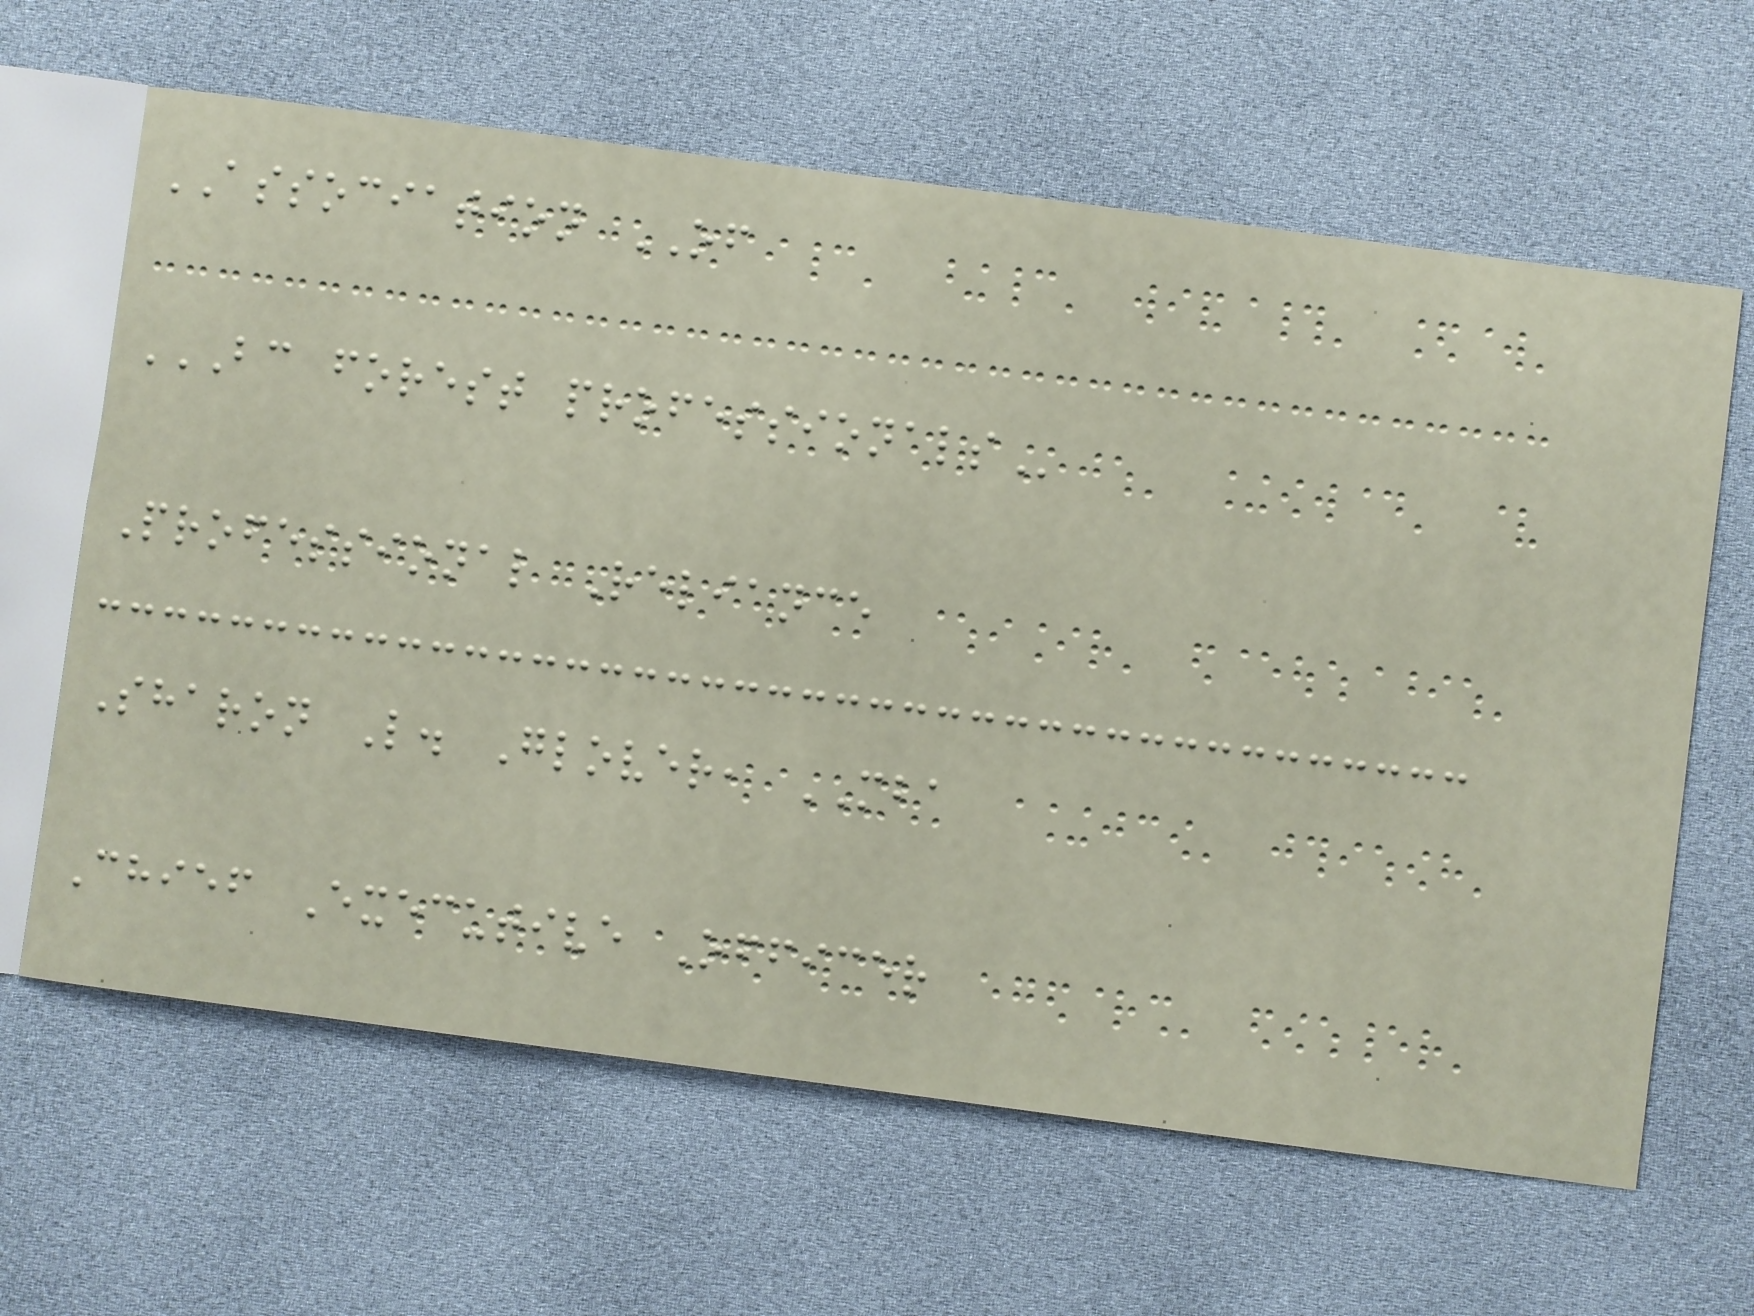ASSOCIATION OF
BC FOREST PROFESSIONALS
Professional Reliance
Sharon L. Glover, MBA
Chief Executive Officer
